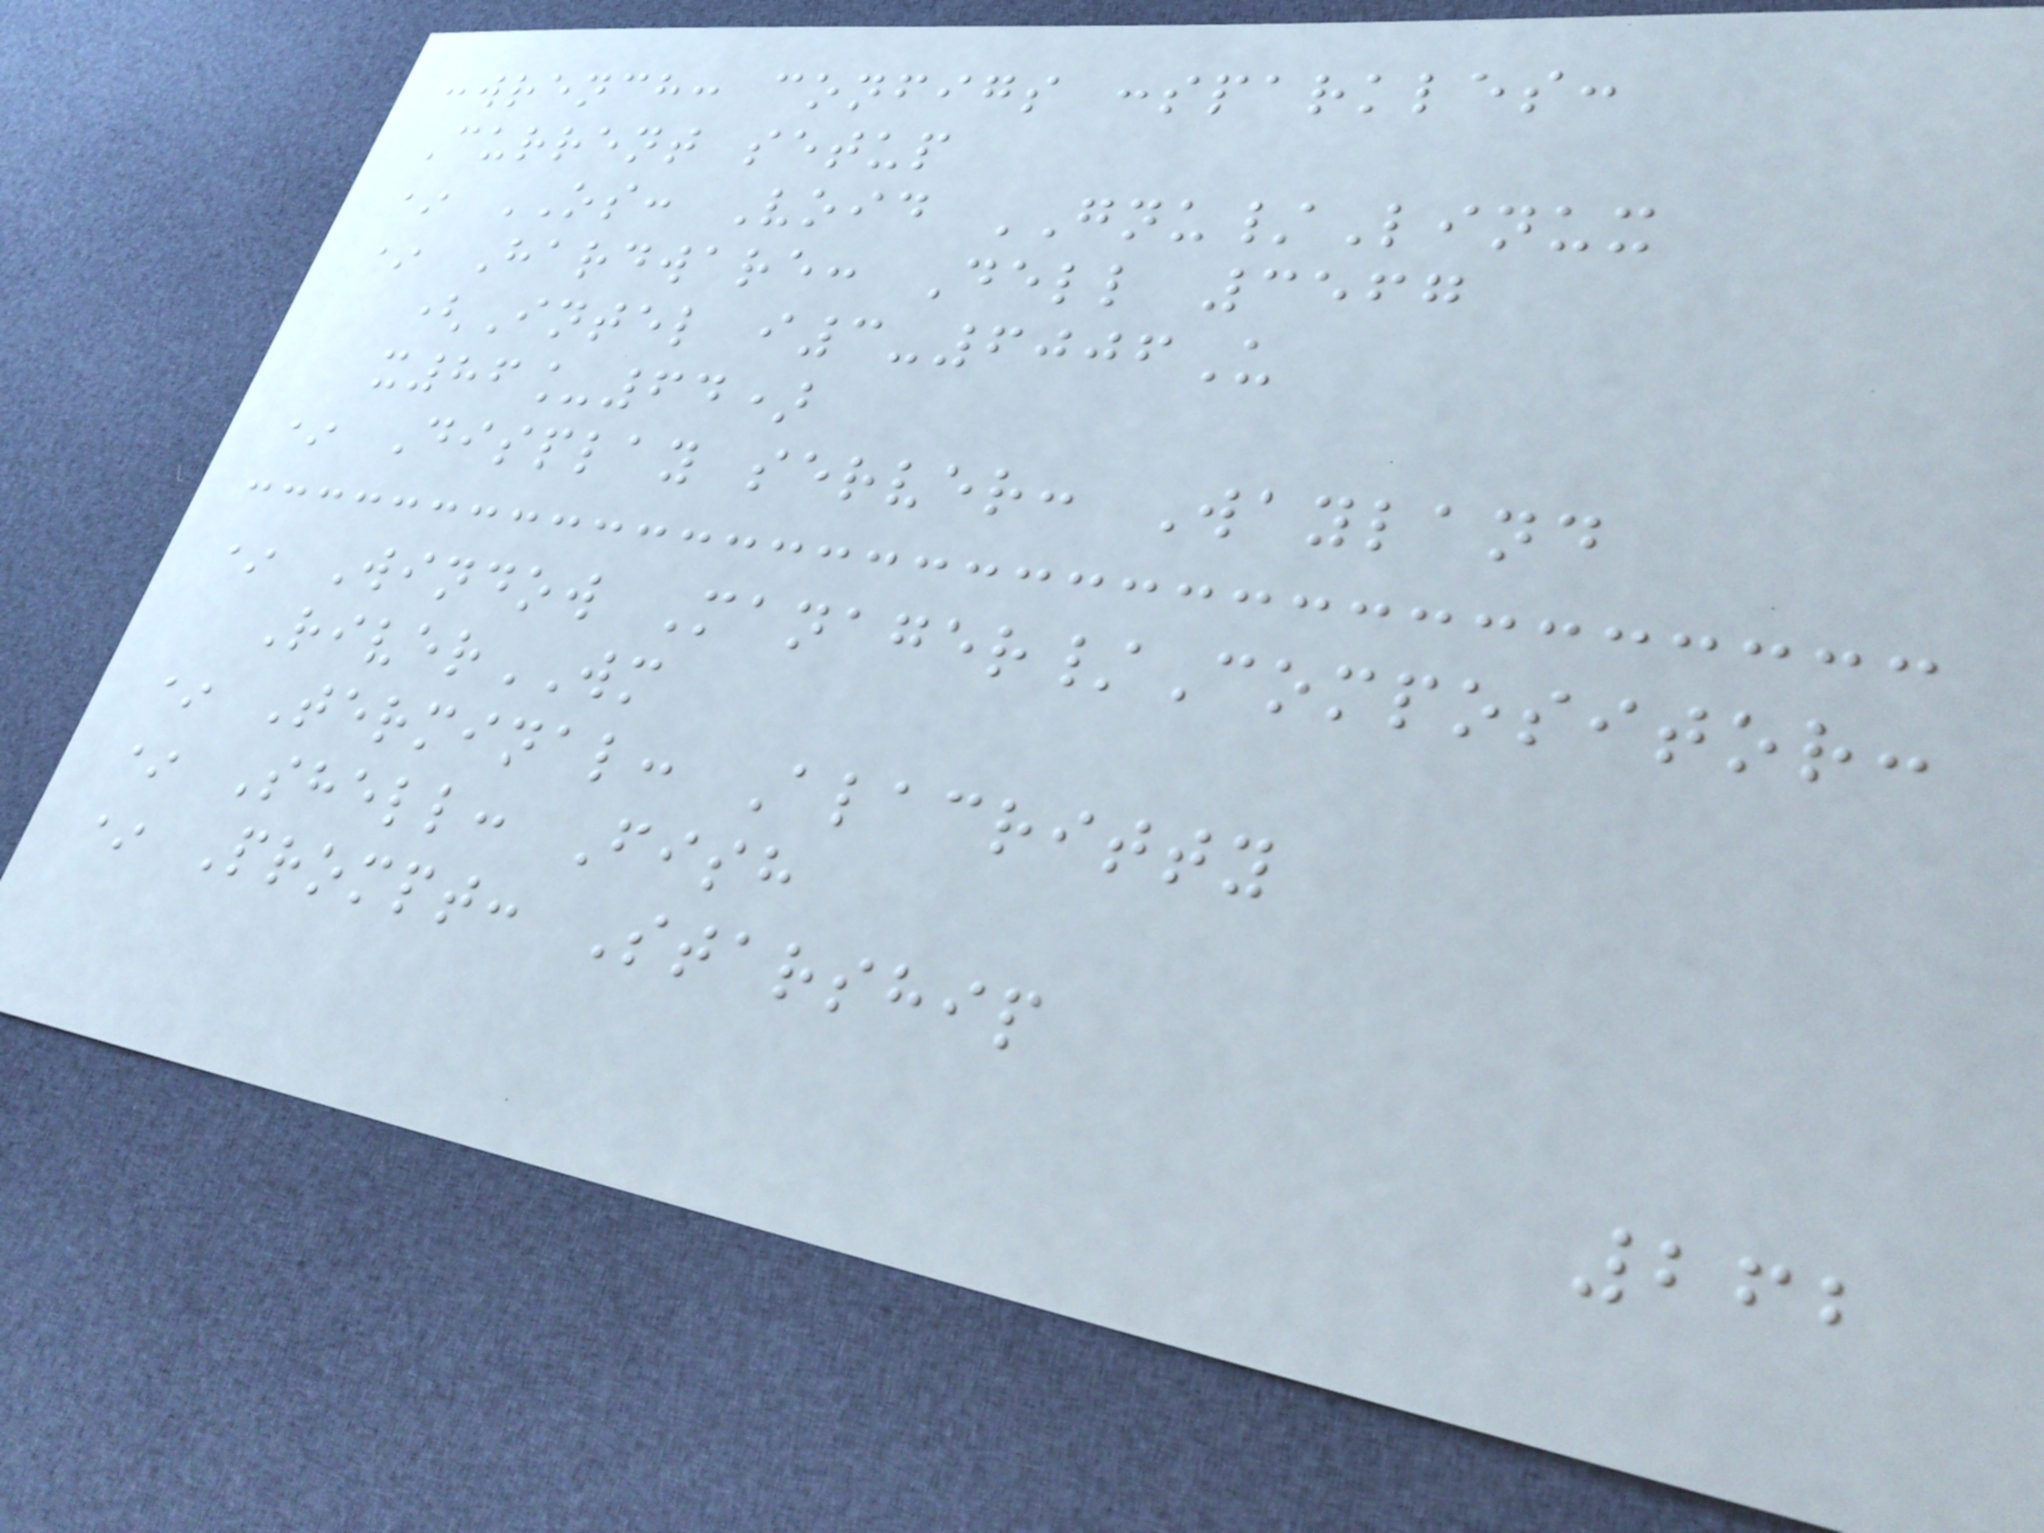:wrench: configs :sparkles:
Current setup
* OS: Void GNU/Linux
* Hardware: Dell 3567
(Intel i3-6006U
x86_64)
* Display server: Wayland
* Window Manager/Compositor:
RiverWM
* Terminal: Alacritty
* Shell: Fish
* Prompt: Starship
262
